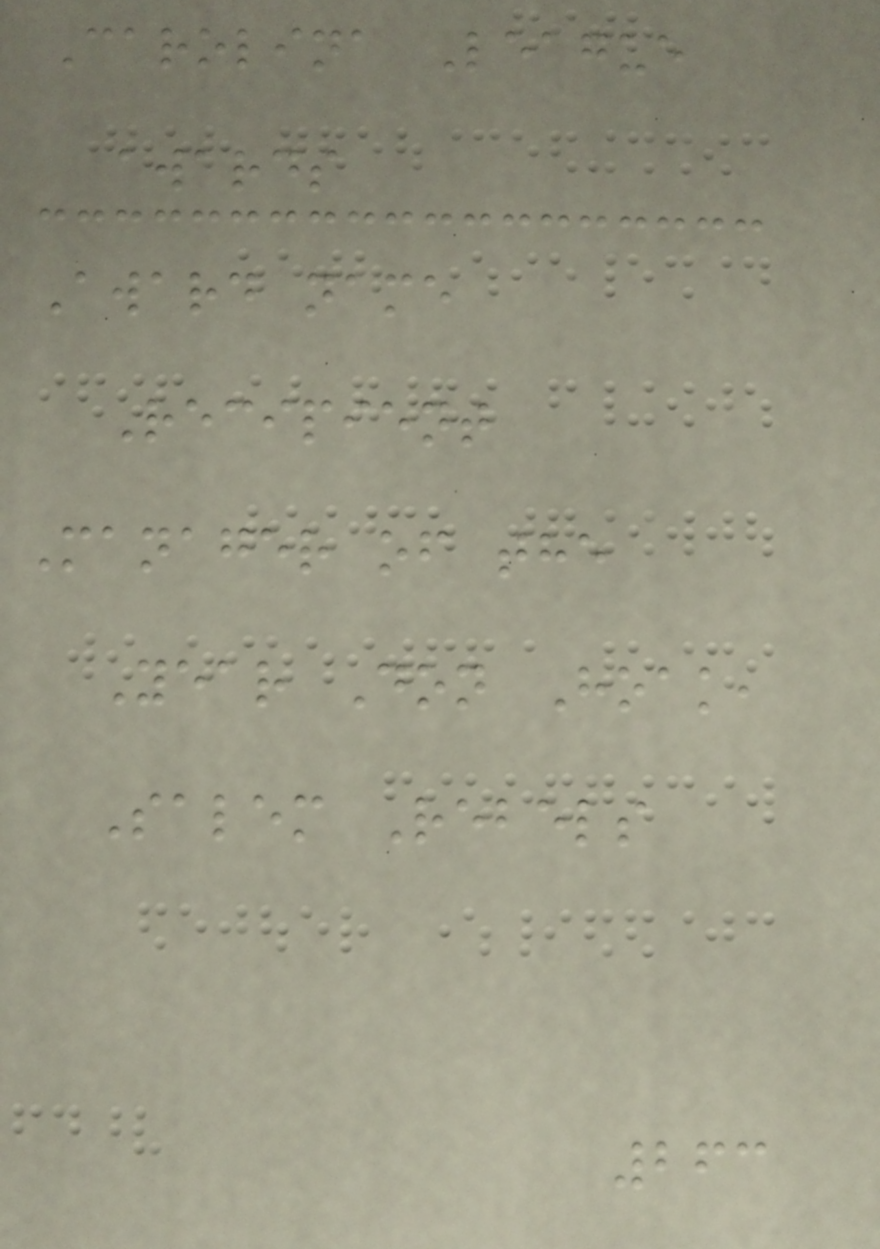Carolina League
awards
Award name
Recipient
Manager of the
Year Don Hoak,
Salem Rebels
263
